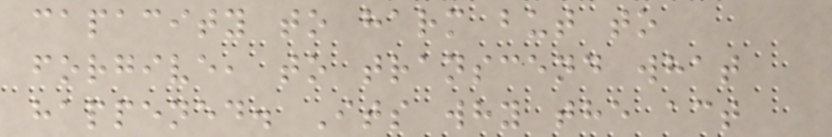capacity to harm but to
forgive, to transcend what
happened. Its why the act
